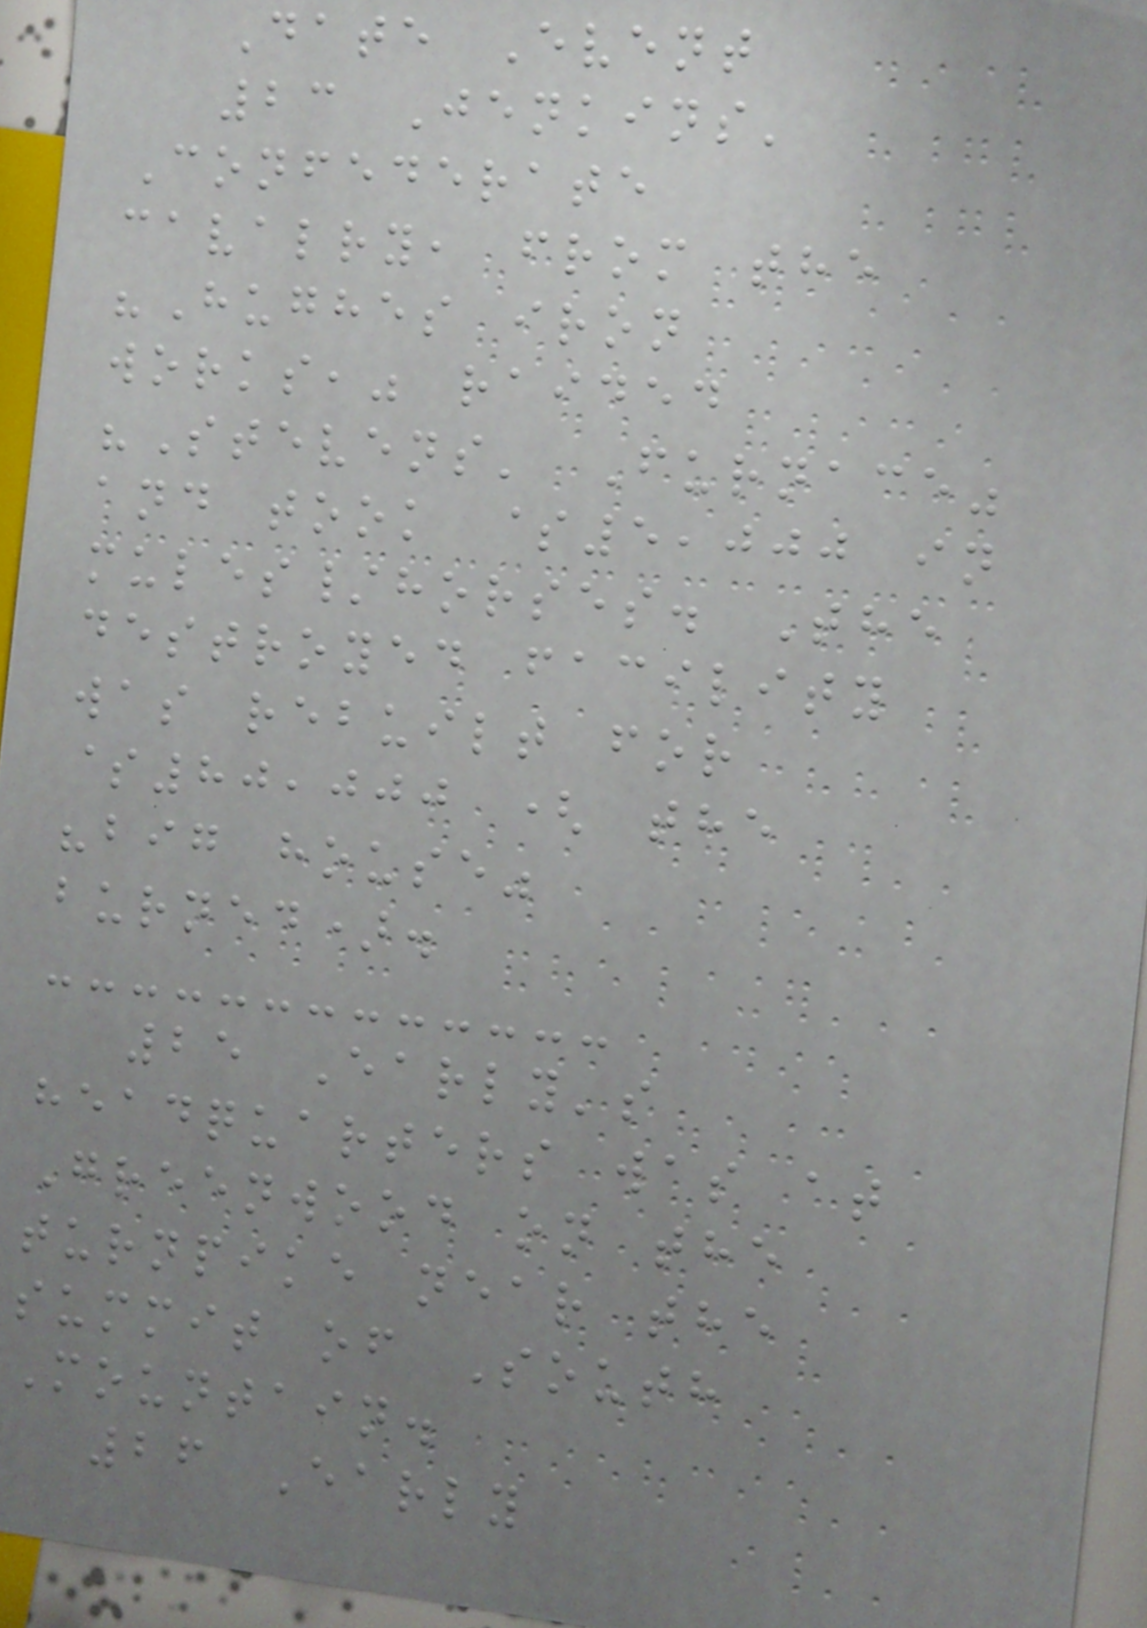Date Event
23 Jenkins'
Confederate
cavalry, from the
"Hughes iron
works," raided
"Stevens' Furnace"
and took $5,000 in
mules/horses. The
destroyed facility
was rebuilt for
$80,000 ( the
"big house"
burned).
25 Early's
headquarters was at
Greenwood on the
turnpike near the
summit of South
Mountain.
26 Early
